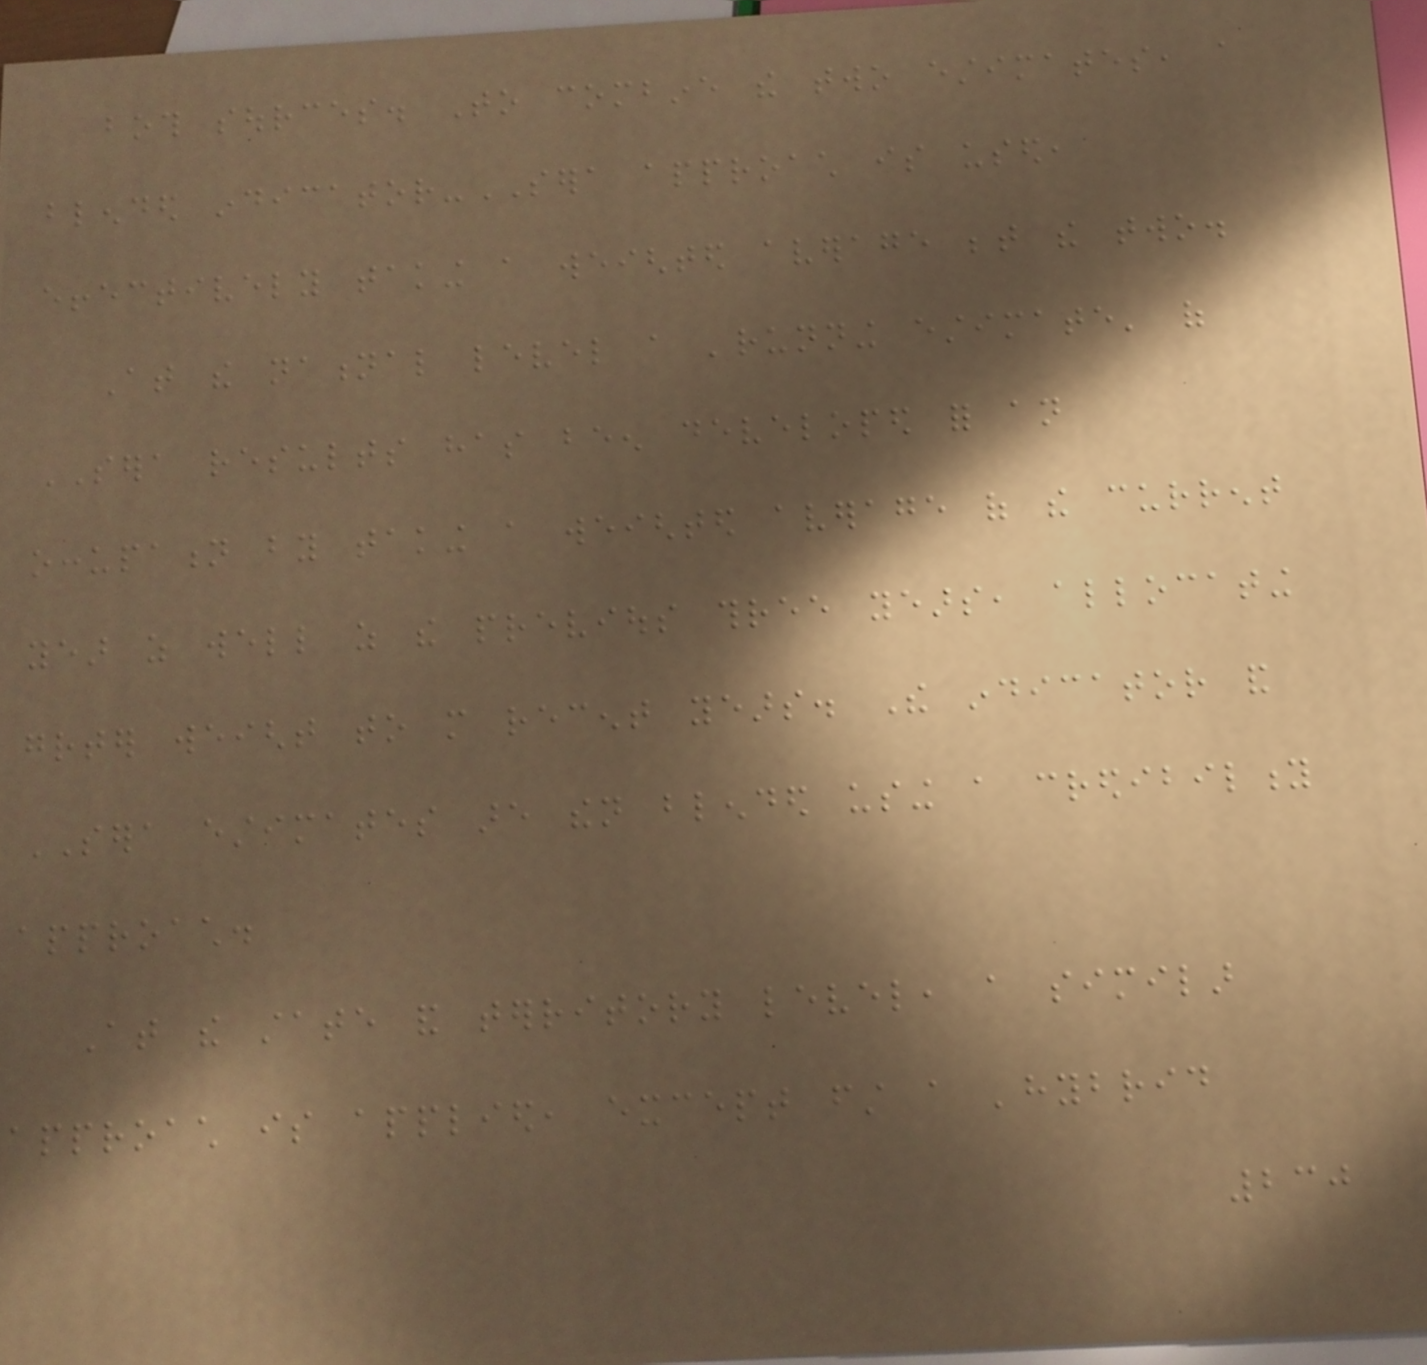both sources. To combine the two estimates, a
blended indicator-SERA approach is used,
effectively taking a weighted average between the two.
At the national level a 'running estimate' of
SERA results has been developed for an
occupation by taking a weighted average of the current
year as well as the previous three years, allocating
greater weight to more recent years. The indicator and
SERA estimates are then blended using a credibility
approach.
At the state and territory level, a similar
approach is applied, except first a 'hybrid
230
